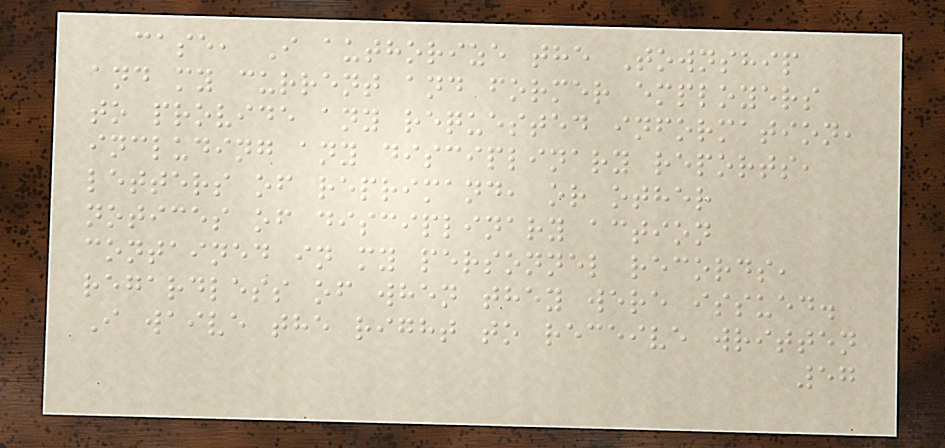case, I authorize the Township
and my current and former employers
to provide any requested information,
including any disciplinary reports,
letters of reprimand, or other
notices of disciplinary action
contained in my personnel records,
regardless of when they were issued.
I waive the right to receive written
57
